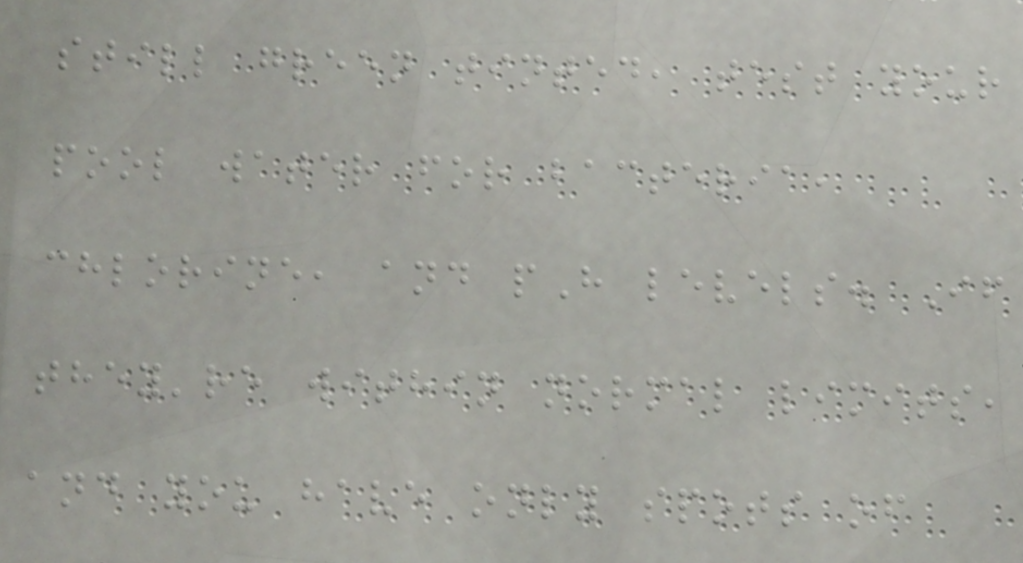still green tinted, test your
pool water for bacteria,
chlorine, and pH levels. If
they're within normal limits,
and you have only spots of
